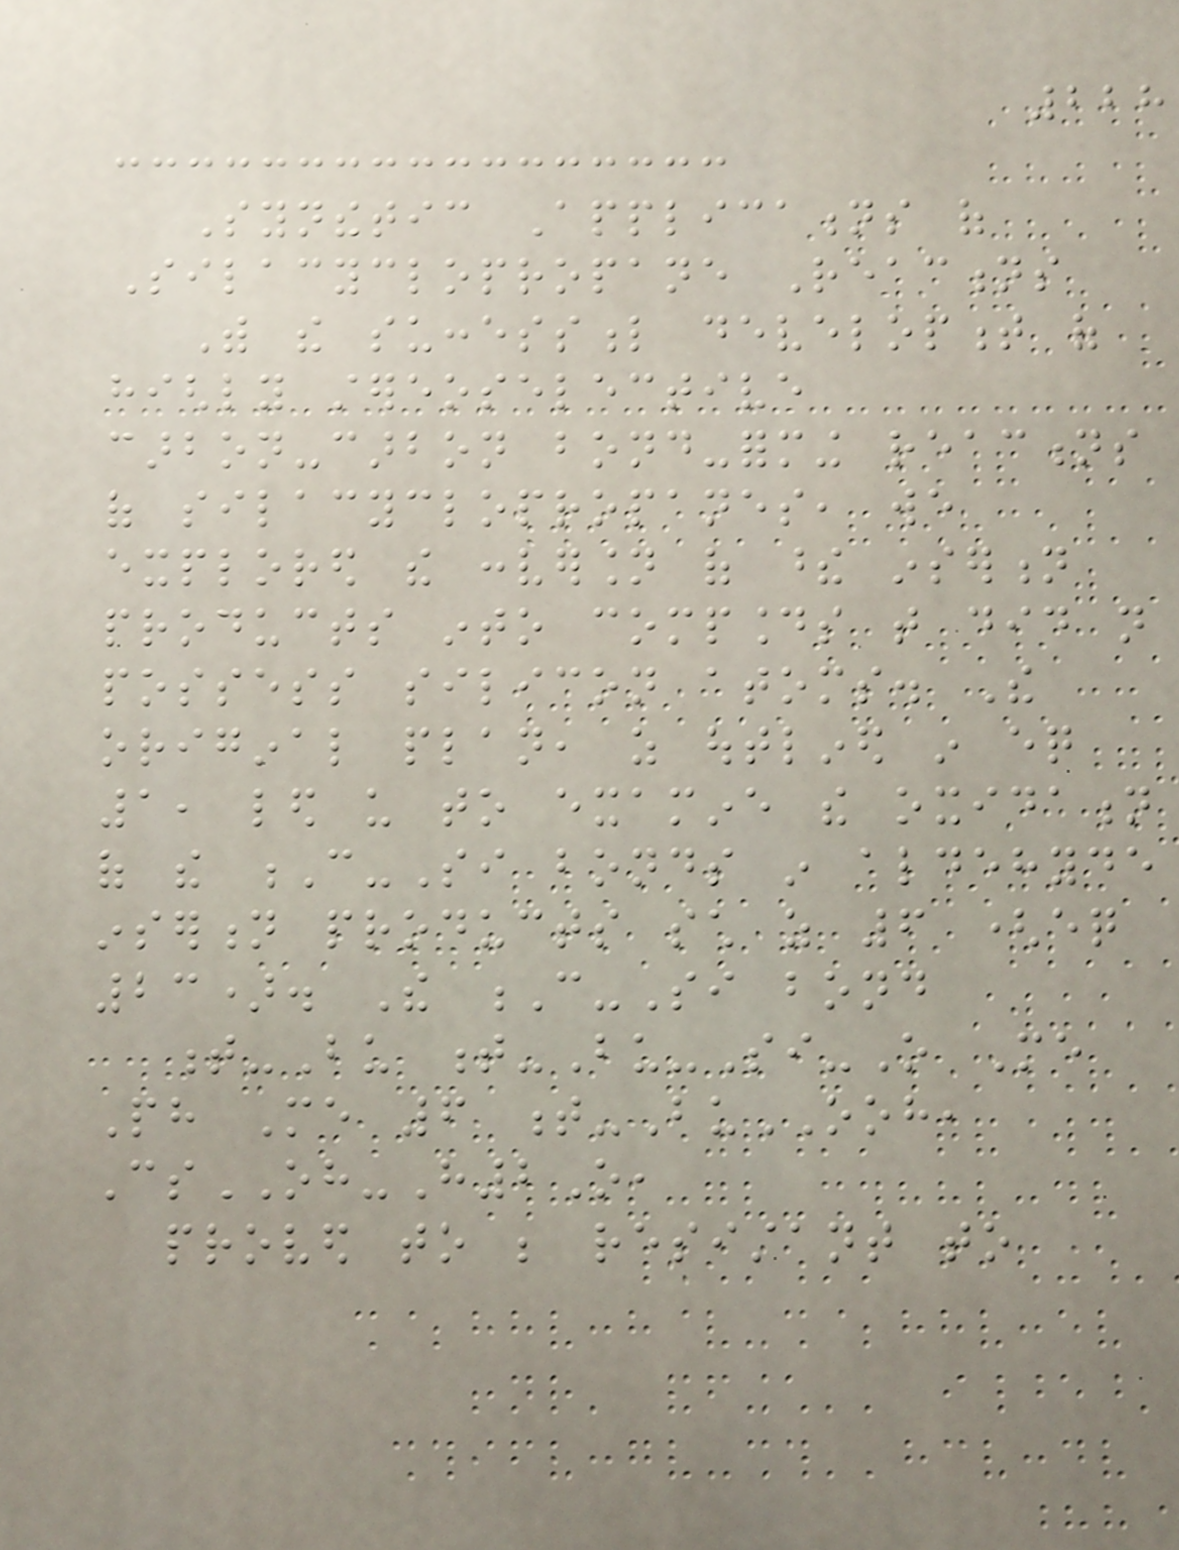228
Synthetic Applications of
Silacyclopropane Reactions
With the successful development of
highly stereoselective
carbon-carbon bond-forming reactions
of silacyclopropanes, we
explored the conversion of these insertion
products into compounds that did not
possess silicon atoms. The
original plan, as outlined in eq
1, led us to examine the oxidation
of the C-Si bonds in aldehyde
insertion products such as 6 (eq
23). The C-Si bond
t-Bu t-Bu-Si-O Me
Ph Me 6 t-BuOOH,
CsOH-H2O,
proved to be resistant to
